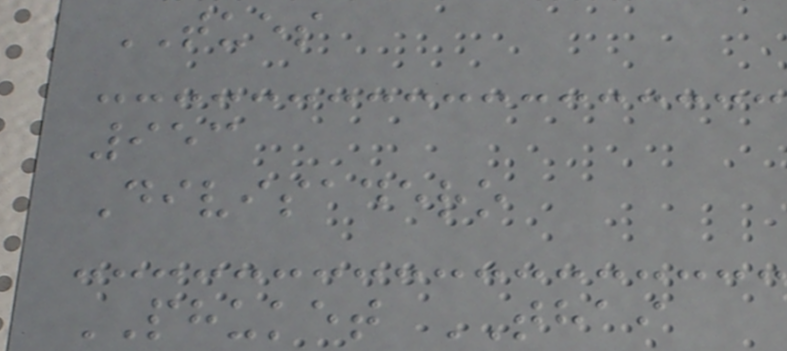TUES
953
Divisadero
PHUKET THAI
